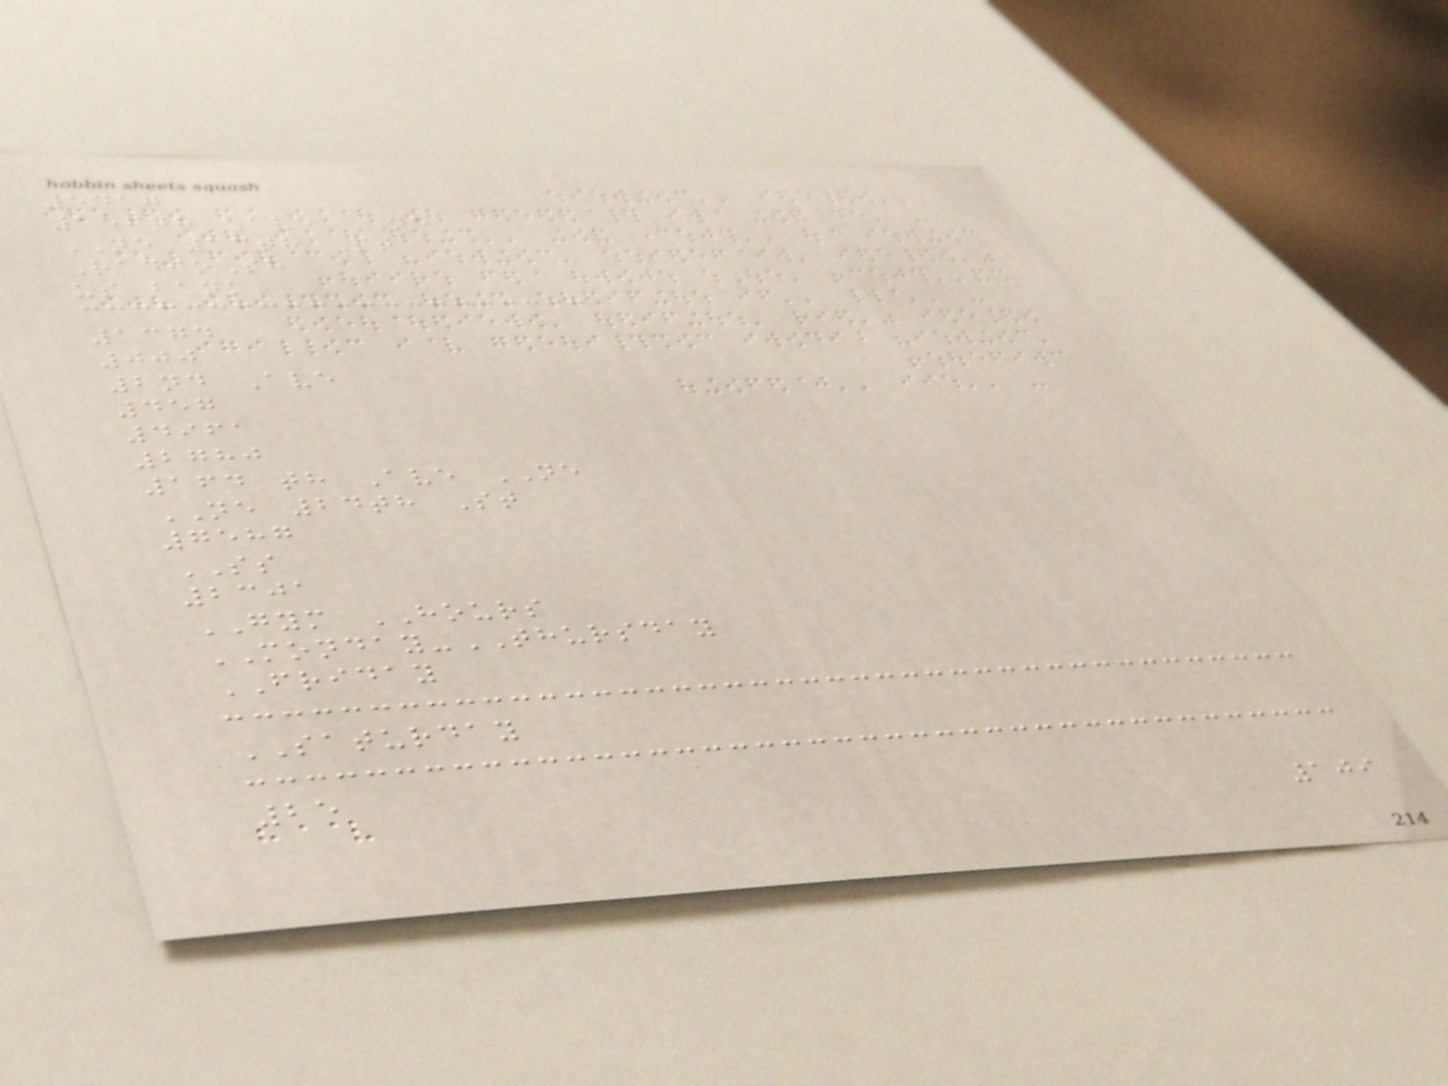5417
156th Ave NE
NE 13th St
RadioSh
us bank
1374
000
2nd Ave
457
4961
2780
164 th Ave NE
NE 24th St
7587
SS
2301
GYM HOURS
MONDAY-THURSDAY
FRIDAY
SATURDAY
25
109
